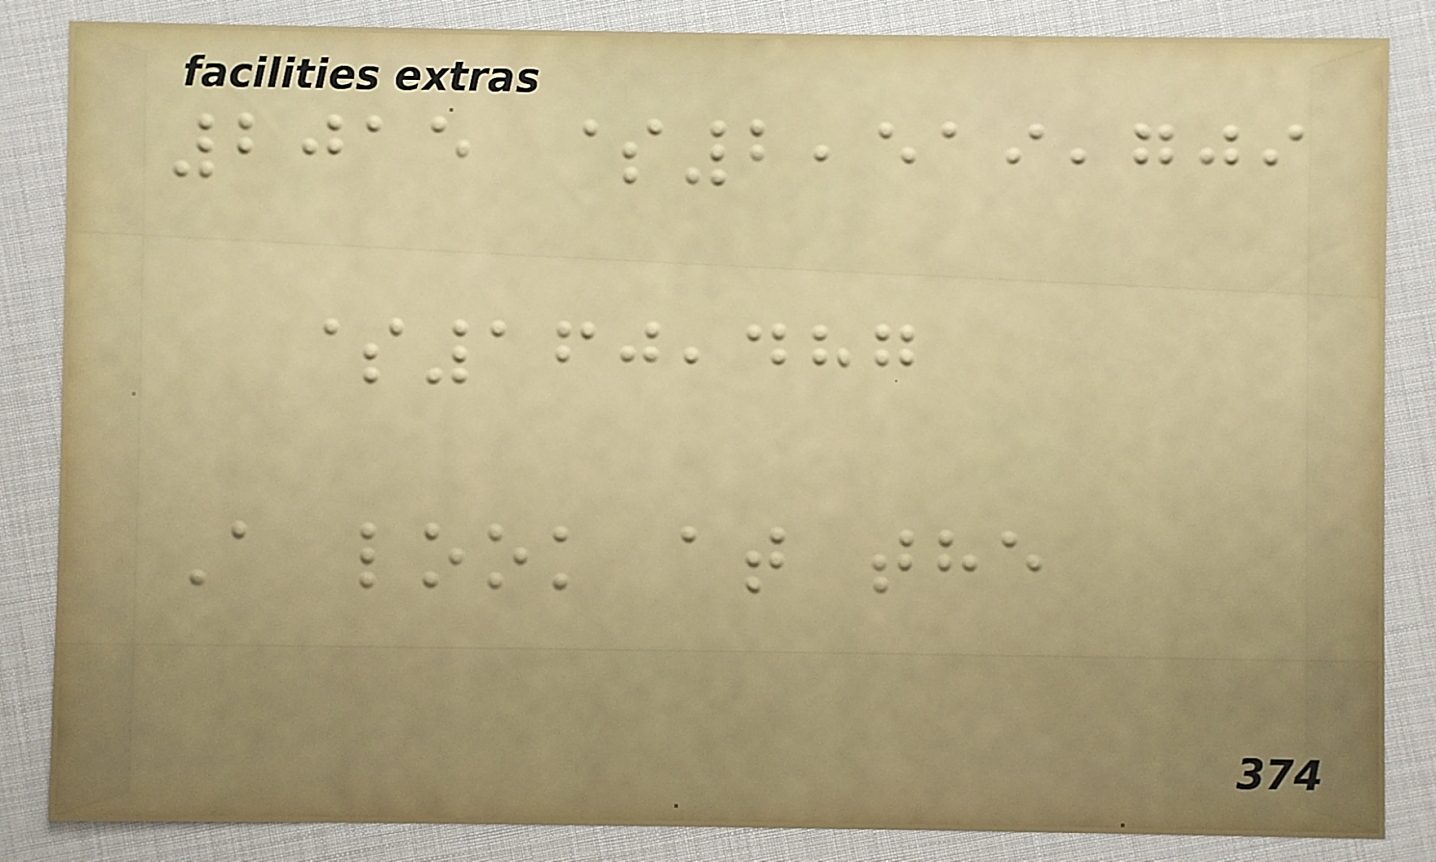2015 $2,519,709
$160,487
A look at the
